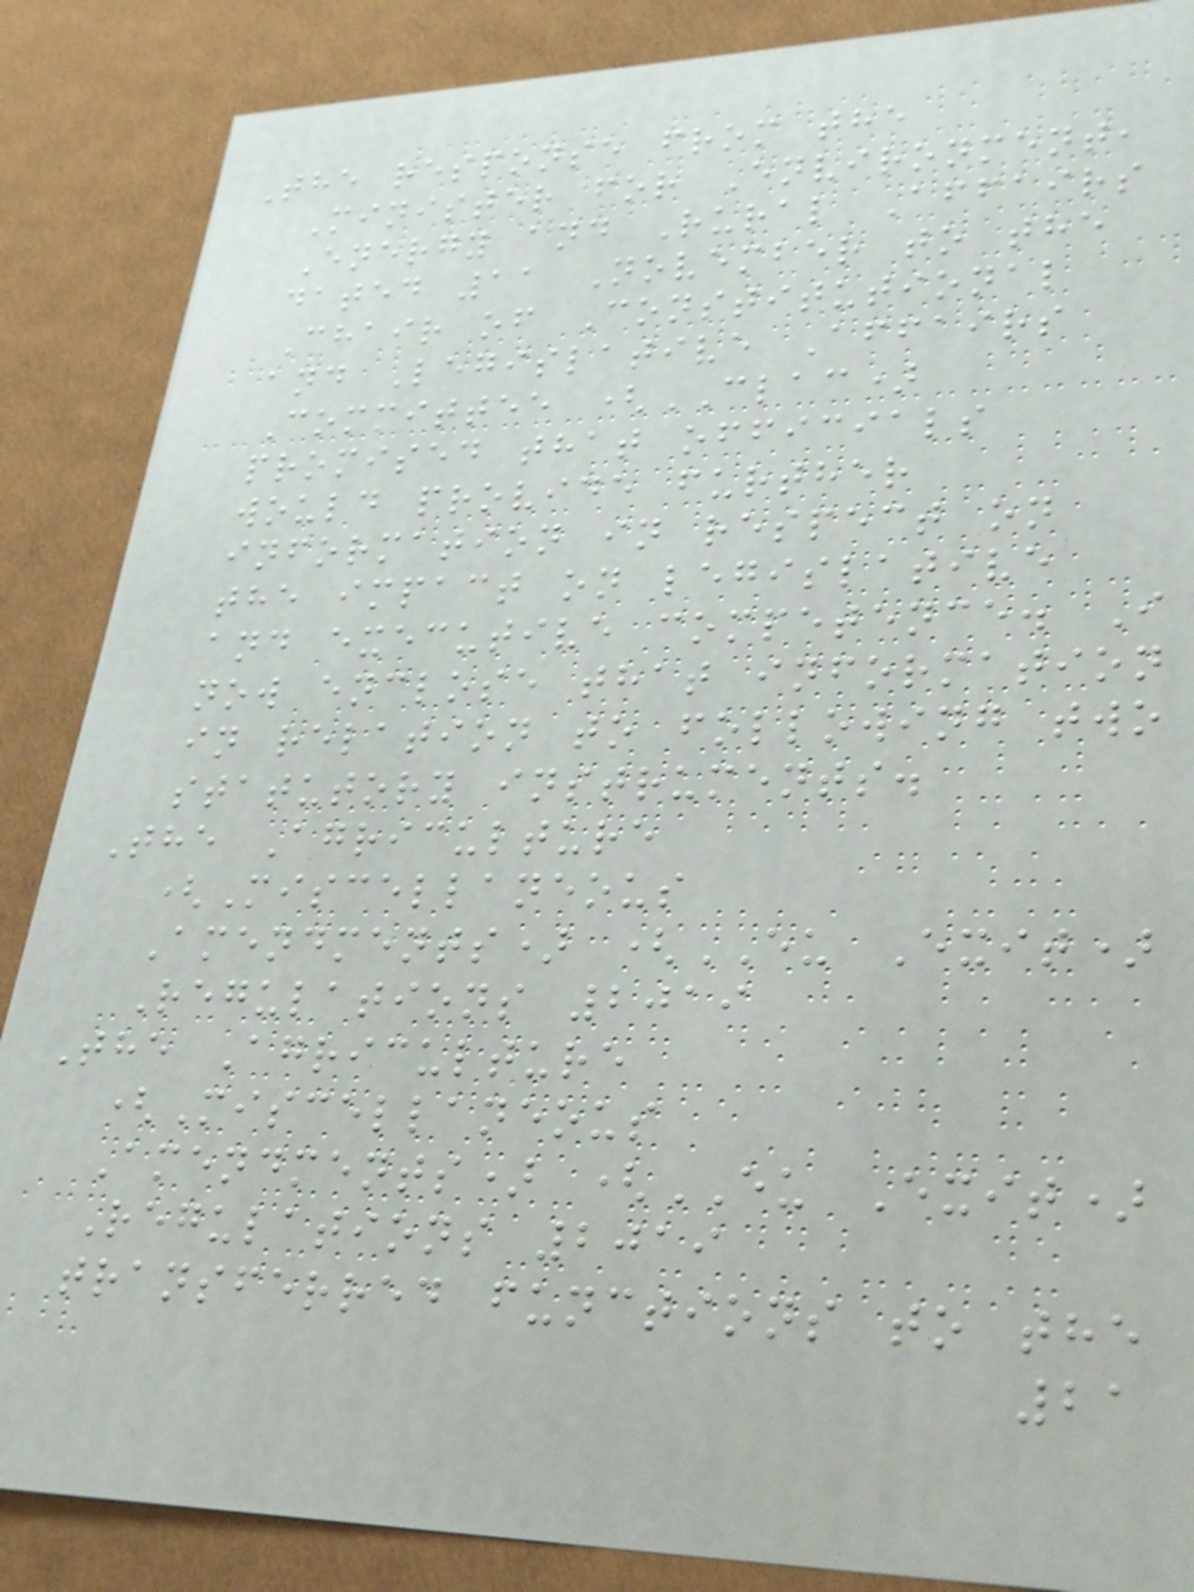The response from the
Minister for Environment,
Energy and Rural Affairs
dated 11 November to the
Chair of Constitutional
and Legislative Affairs
Committee (CLAC)
promised that officials
would provide further
information in respect on
the impact on legislative
and executive competence. I
now enclose that information
in relation to following two
statutory instruments.
The Agriculture
(Miscellaneous
Amendments) (EU Exit)
Regulations 2019
The Agriculture
(Miscellaneous
Amendments) (EU Exit)
Regulations 2019
transferred functions to the
21
